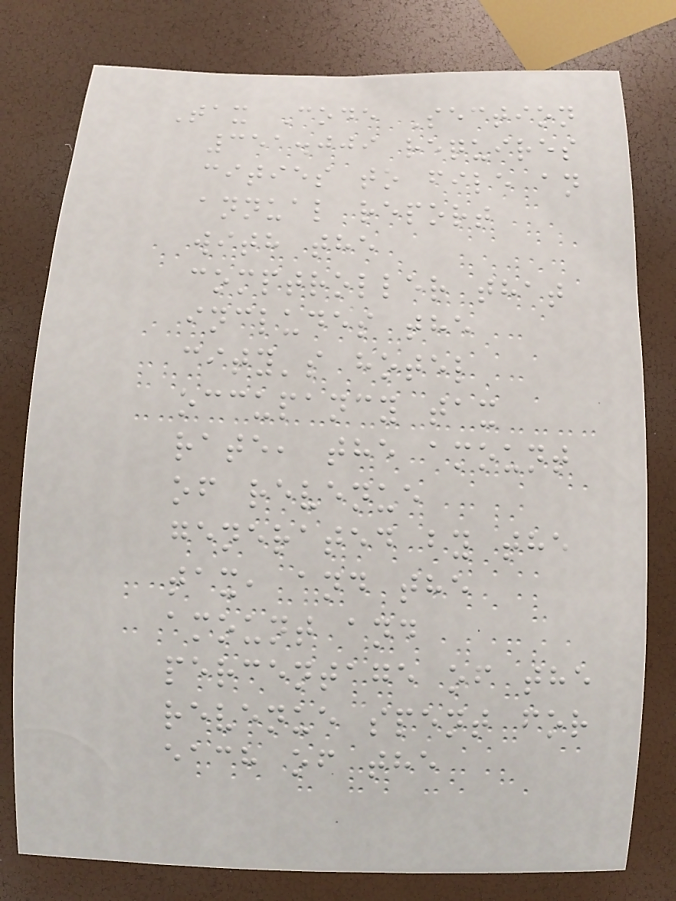Tax Code Section
351.009 requires
cities to file an
annual report
with the
comptroller that
includes the
city's hotel
occupancy tax
rate, the amount
of revenue
generated by the
tax, and the
amount and
percentage of the
revenue spent for
each of the
